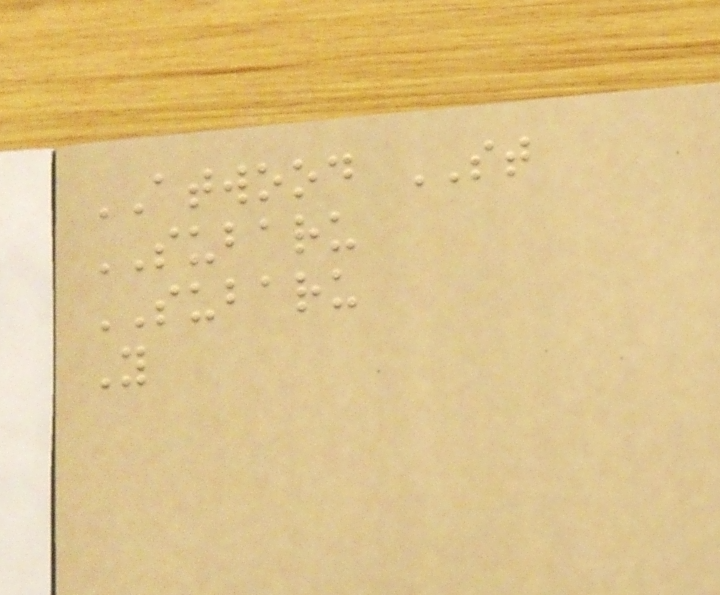ATWOOD ST
SUBARU
SUBARU
Y
